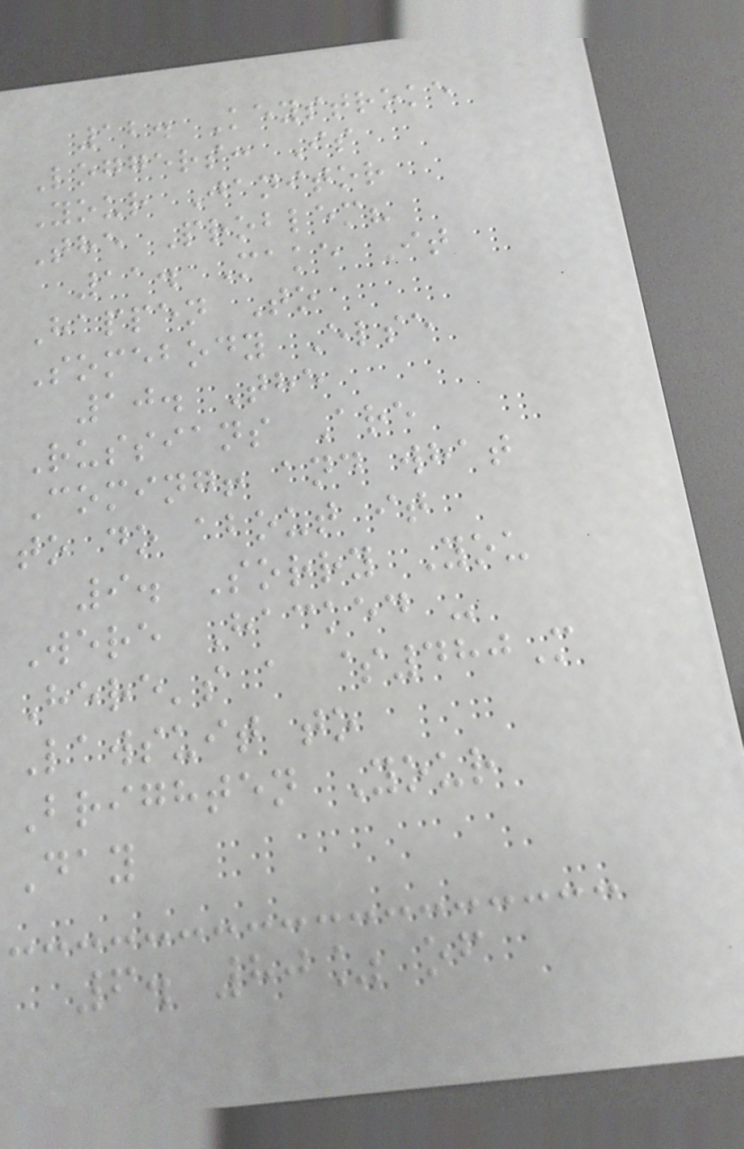12. Keystroke
Loggers: Is
Your Janitor
The Problem?
11. Make It
Happen To
Somebody Else
10. The
Russians Are
Coming! and what
to do about it
9. Sorry You
Were Hacked -
Here's a $480M
Lawsuit to
Brighten Your
Day
6. 80% of
